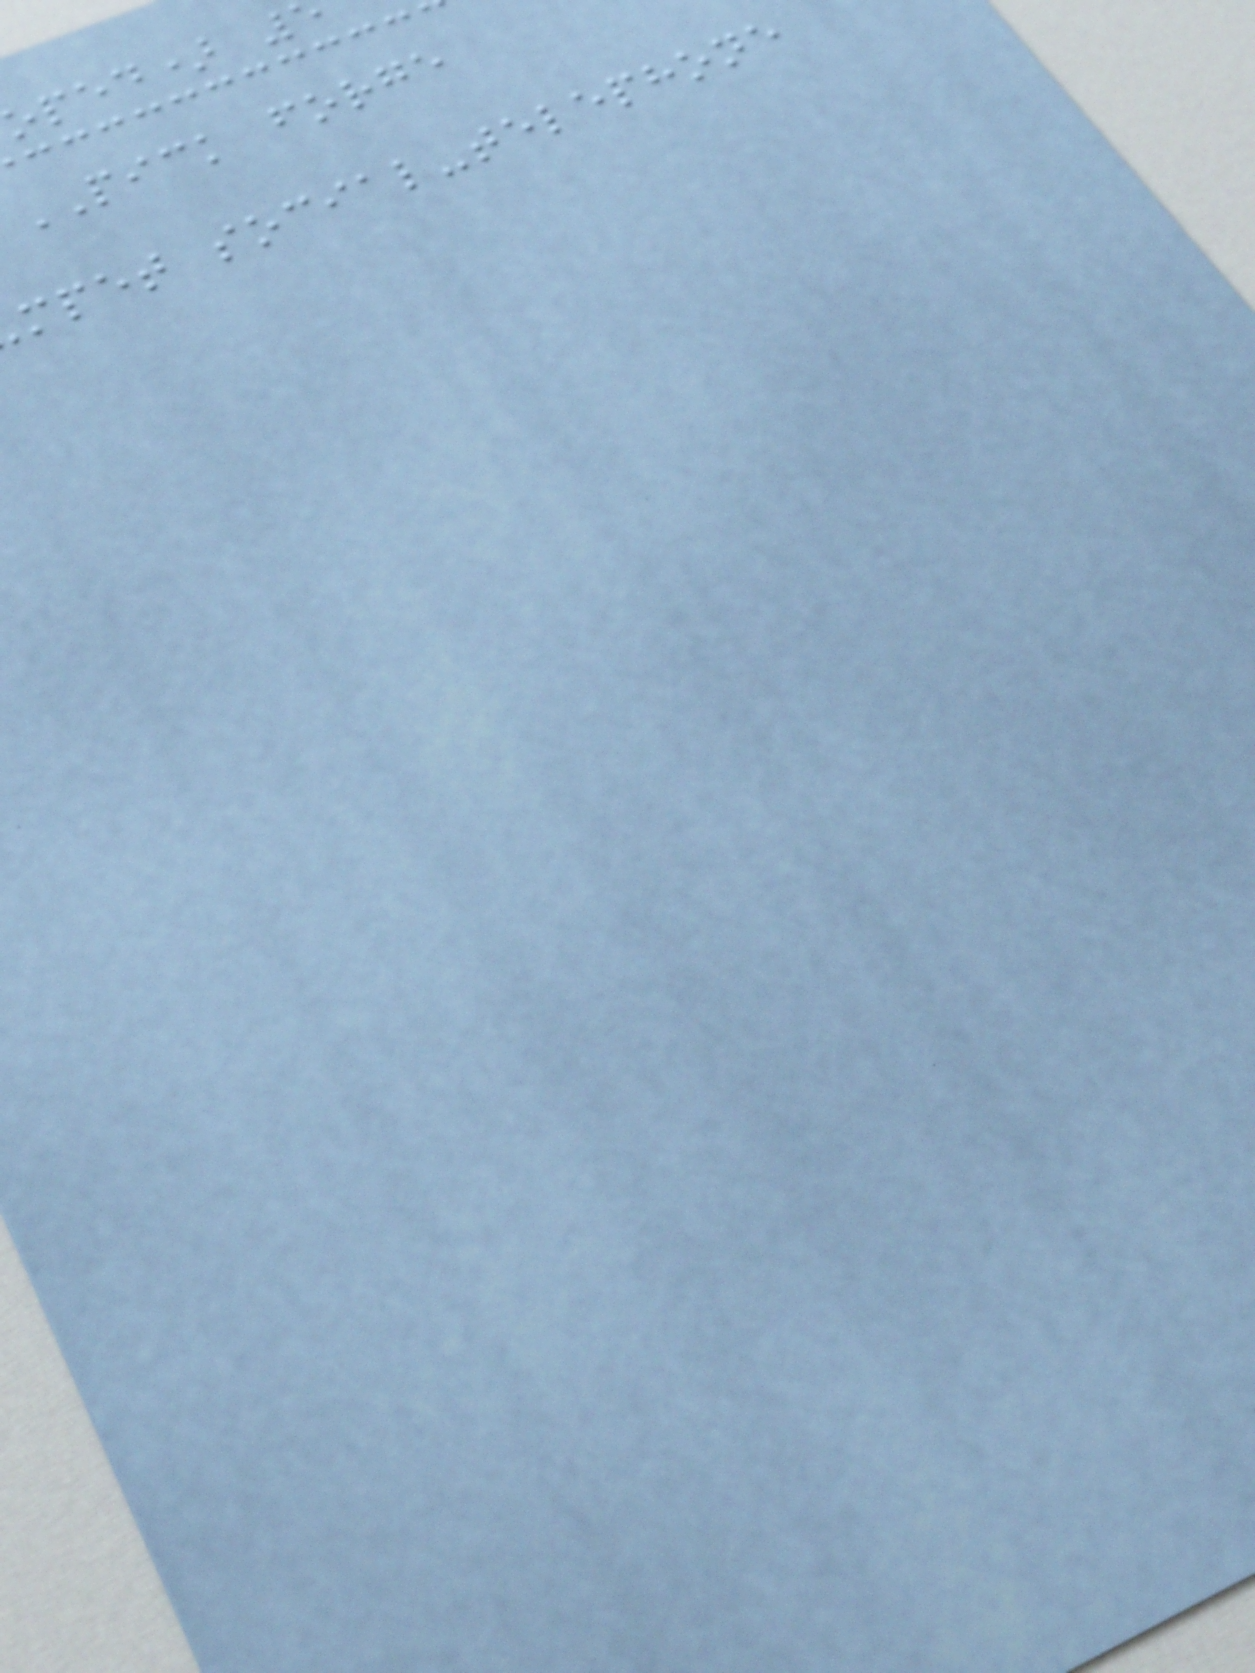oped)
PICK forge
mpet social-telephone
